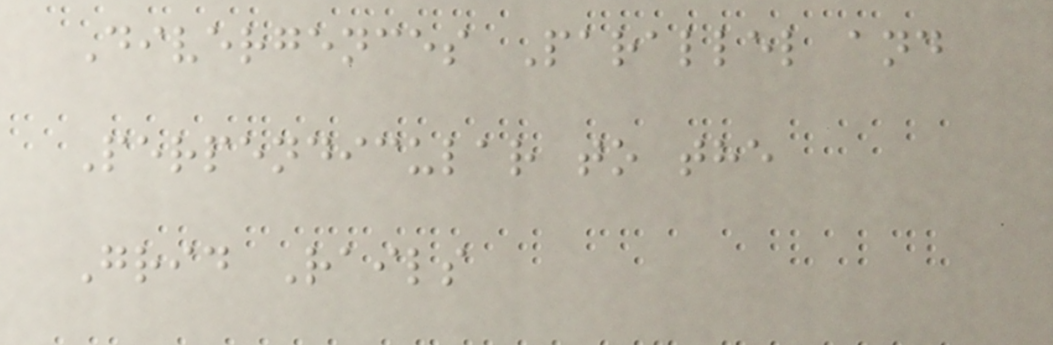Divergences Parallel and
Perpendicular to the
Grid Rails
